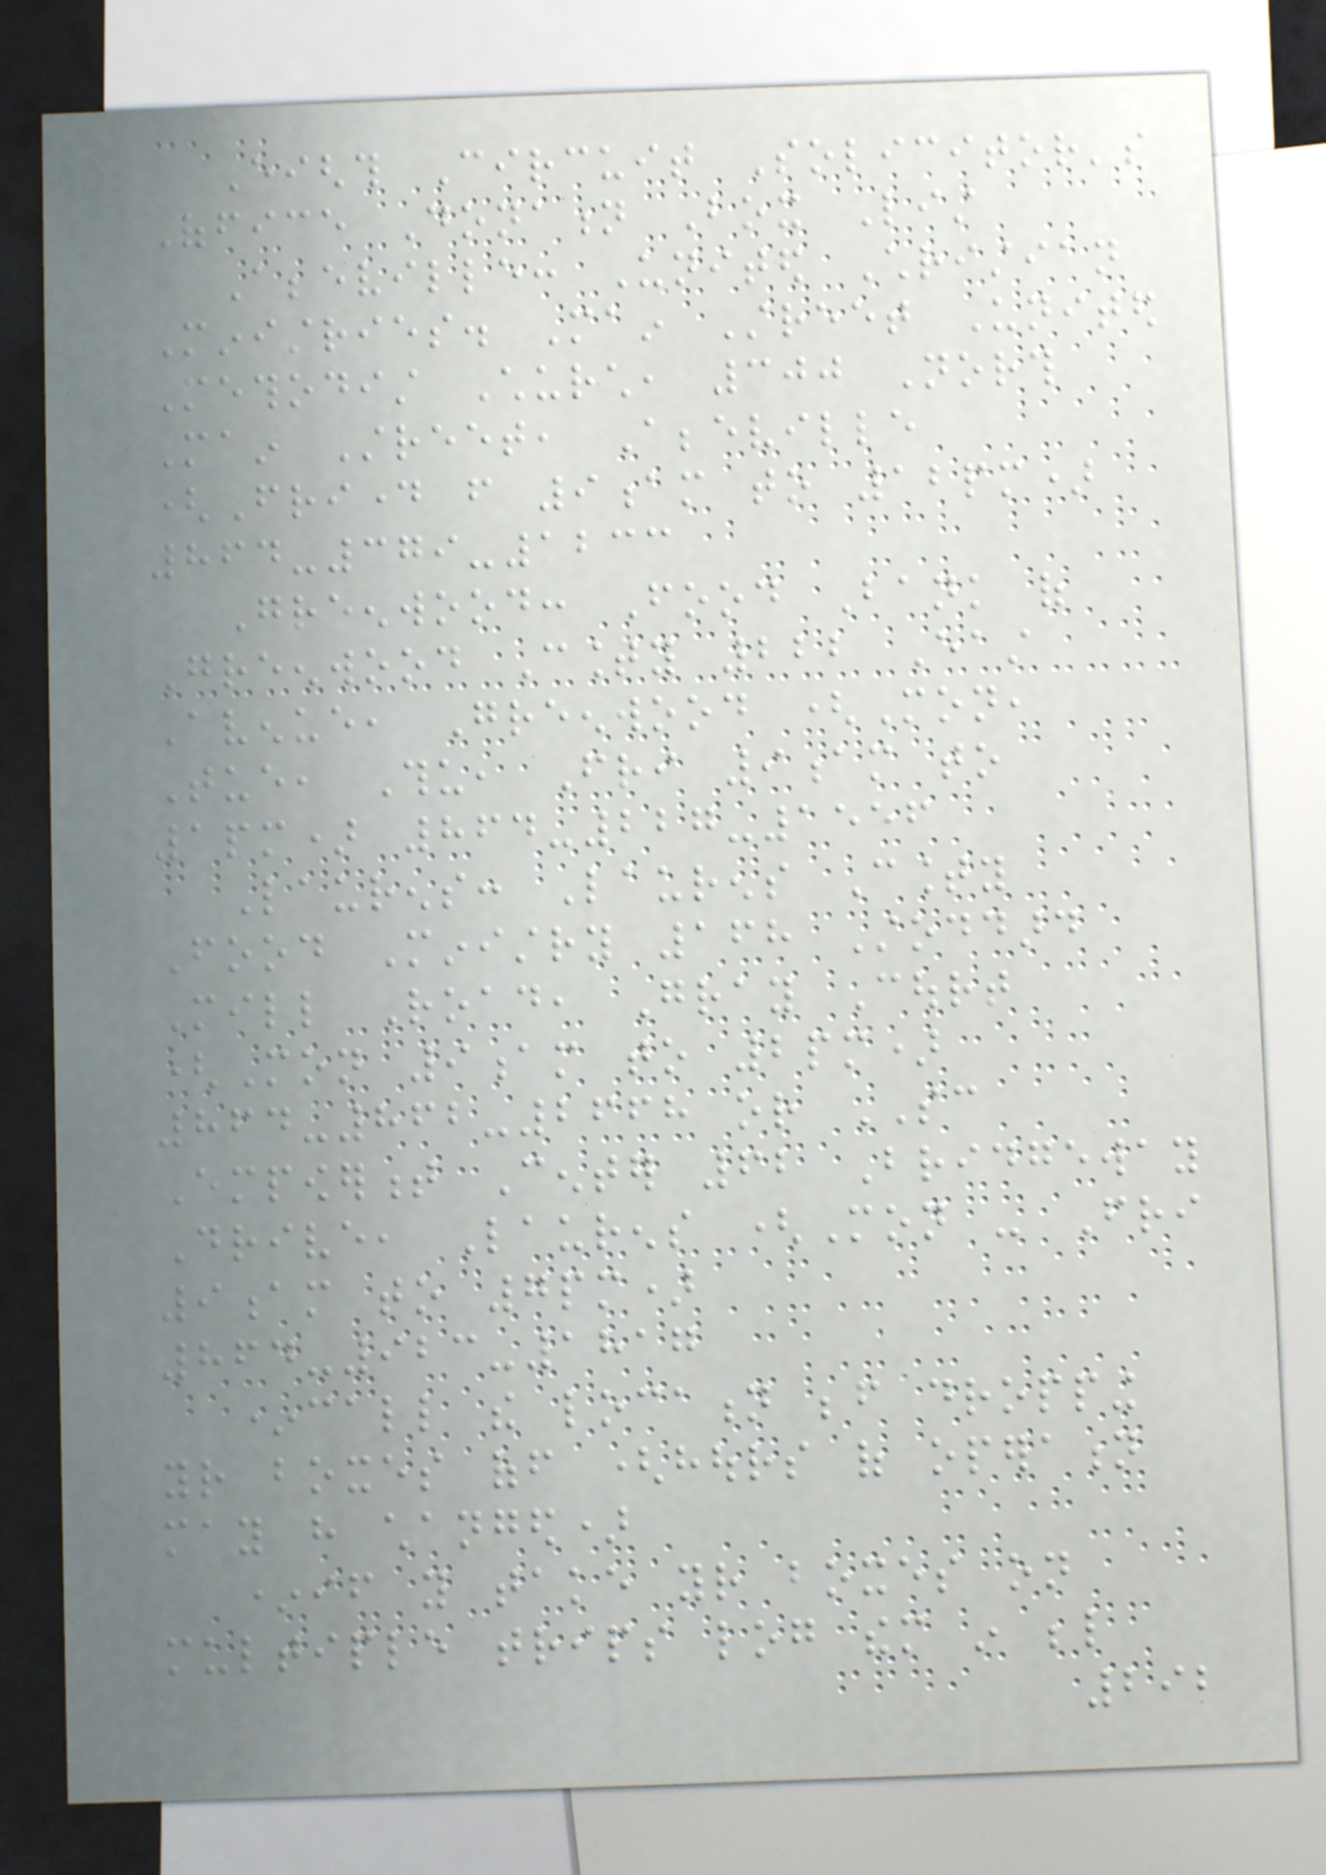Eighth Circuit Solicitor's
Office Donation Box List
Abbeville: United Christian
Ministries. Main Street United
Methodist Church, 300 North
Main Street, Abbeville
(Friday from 9am to 12pm)
864-379-1233
Greenwood: Food Bank of
Greenwood County 222 East
Avenue, Greenwood (Mon,
Tue, Thu, Fri 9am to
1pm) 864-227-1556
Laurens: Laurens County
Food Ministry 168 Stoddard
Mill Road, Gray Court
(Mon 9am to 2pm)
864-862-2668 or SC
Empowerment Center 62 Bridgeway
Drive, Laurens (Mon - Fri
9am to 7pm)
864-923-1817
*call the location before dropping
your boxes off (hours of operation
may have changed)
*if you take your boxes on
multiple trips log them in below
292
